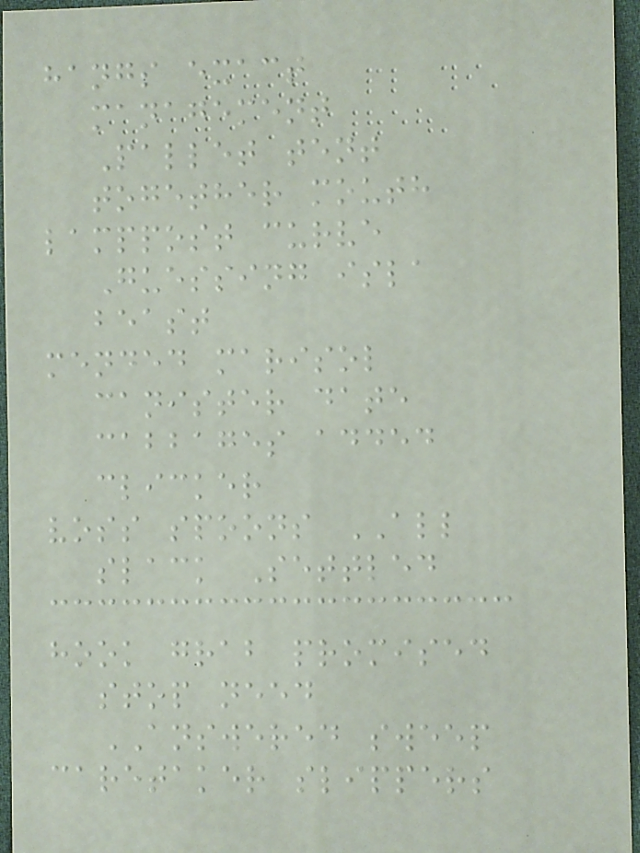hangs exact
management
Pallet tent
together mouth
lamppost curve
Guessing isla
beast
mended marisol
canister date
cabbages added
clicker
voss spoons ALL
slack Settled
hook grab promised
stop need
ANSWERED sweep
caretaker slippers
